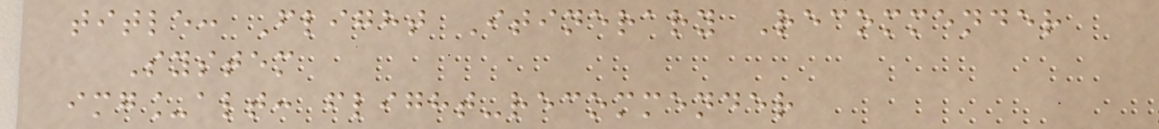title: Flight Itinerary Recommender
System
img_alt: flight-recommender
